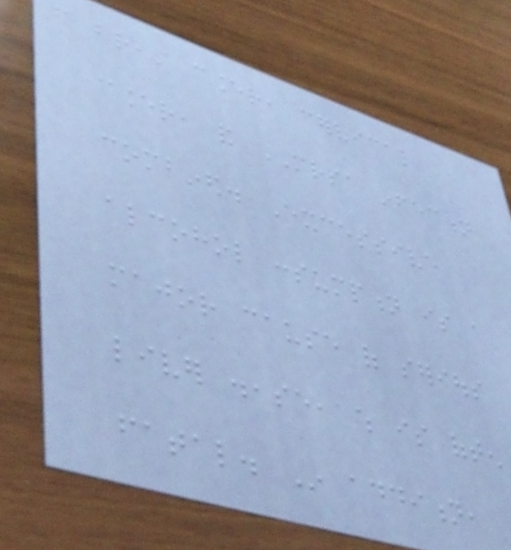from breast cancer, cervical
cancer, and MRSA infection
combined. Excessive
alcohol consumption is a
major cause of serious
liver disease, which is often
fatal. In addition,
